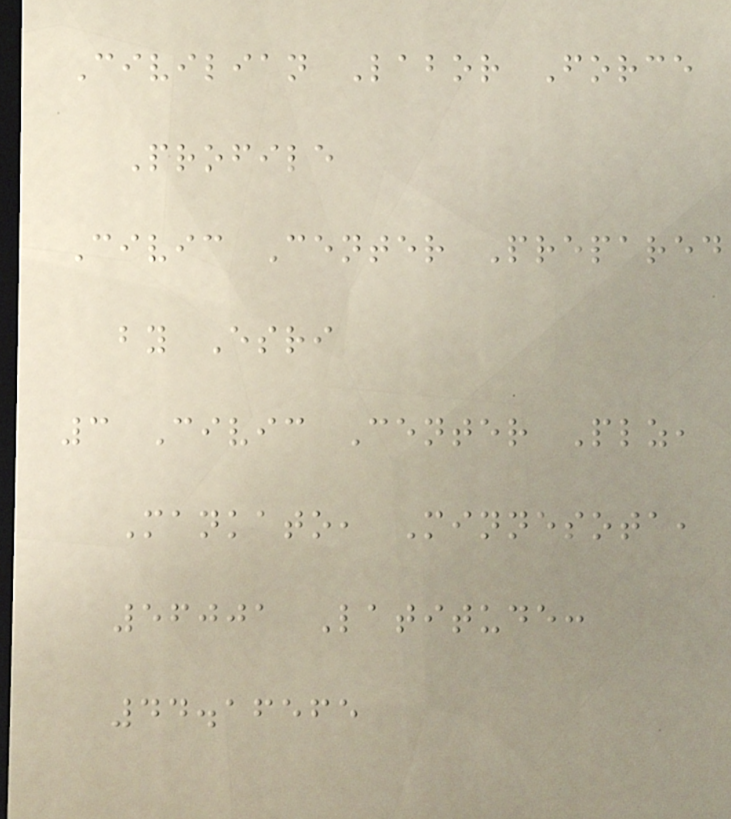Civilian Labor Force
Profile
Civic Center Prepared
by Esri
3 Civic Center Plz,
Mankato, Minnesota,
56001 Latitude:
44.16565
